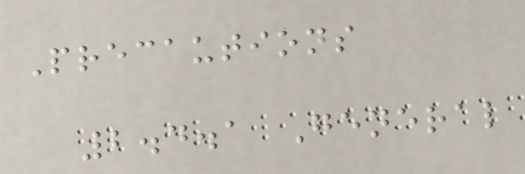Precautions
2.4.1 General
